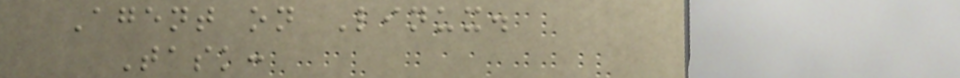Agent on Linux.
Task:
